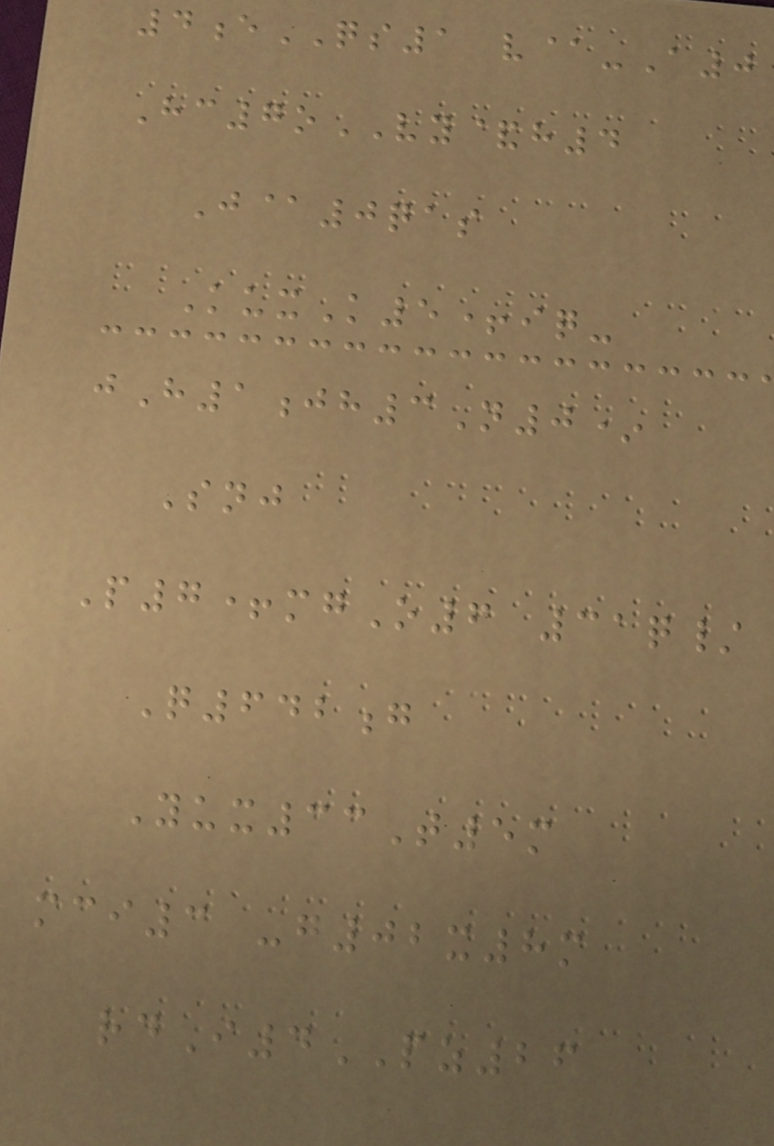4eQS1 v@-A0
Hc7oVY&h4
J@0qas
KuxK5+iq-
jH1jh3N0*
Snj
P7+mgO6 31q/
Q642g
Yux33T5m
mci3 -g02x8m
rdI4PZ26
